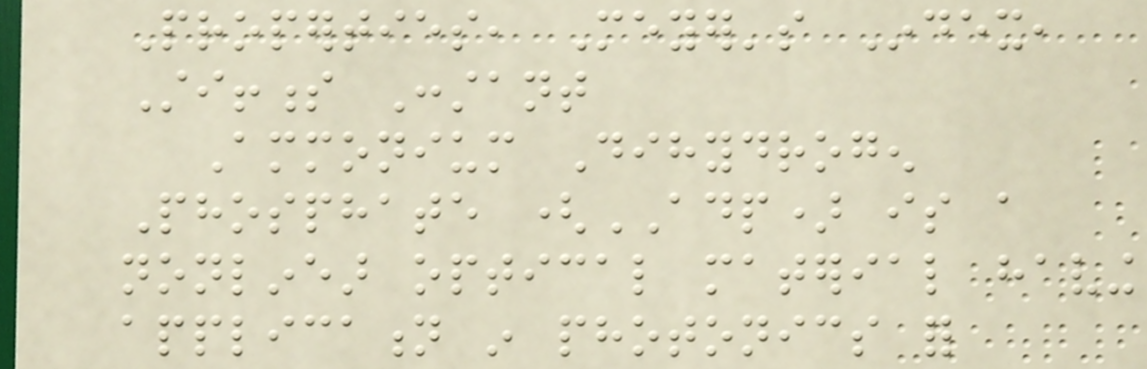Properties, Meyer's Index,
Stiffness Constant
Ammonium Dihydrogen
Phosphate (ADP) is a
nonlinear optical material having
application in photonics for
